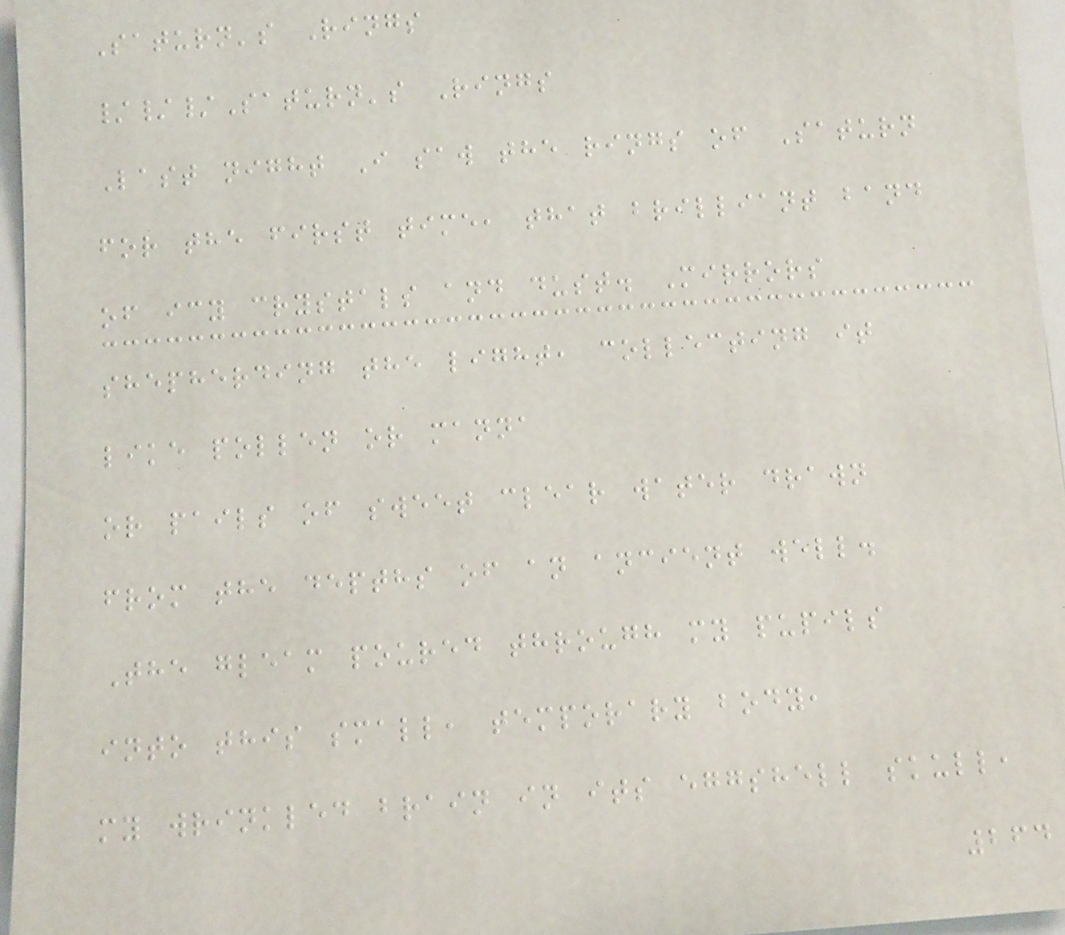Saturn's Rings
///Saturn's Rings
Last night I saw the rings of Saturn
for the first time, that brilliant band
of icy crystals and dust. Mirrors
shepherding the light, collecting it
like pollen or manna
or pails of sweet clear water drawn
from the depths of an ancient well.
The gleam poured through my pupils
into this small, temporary body,
my wrinkled brain in its eggshell skull,
264
